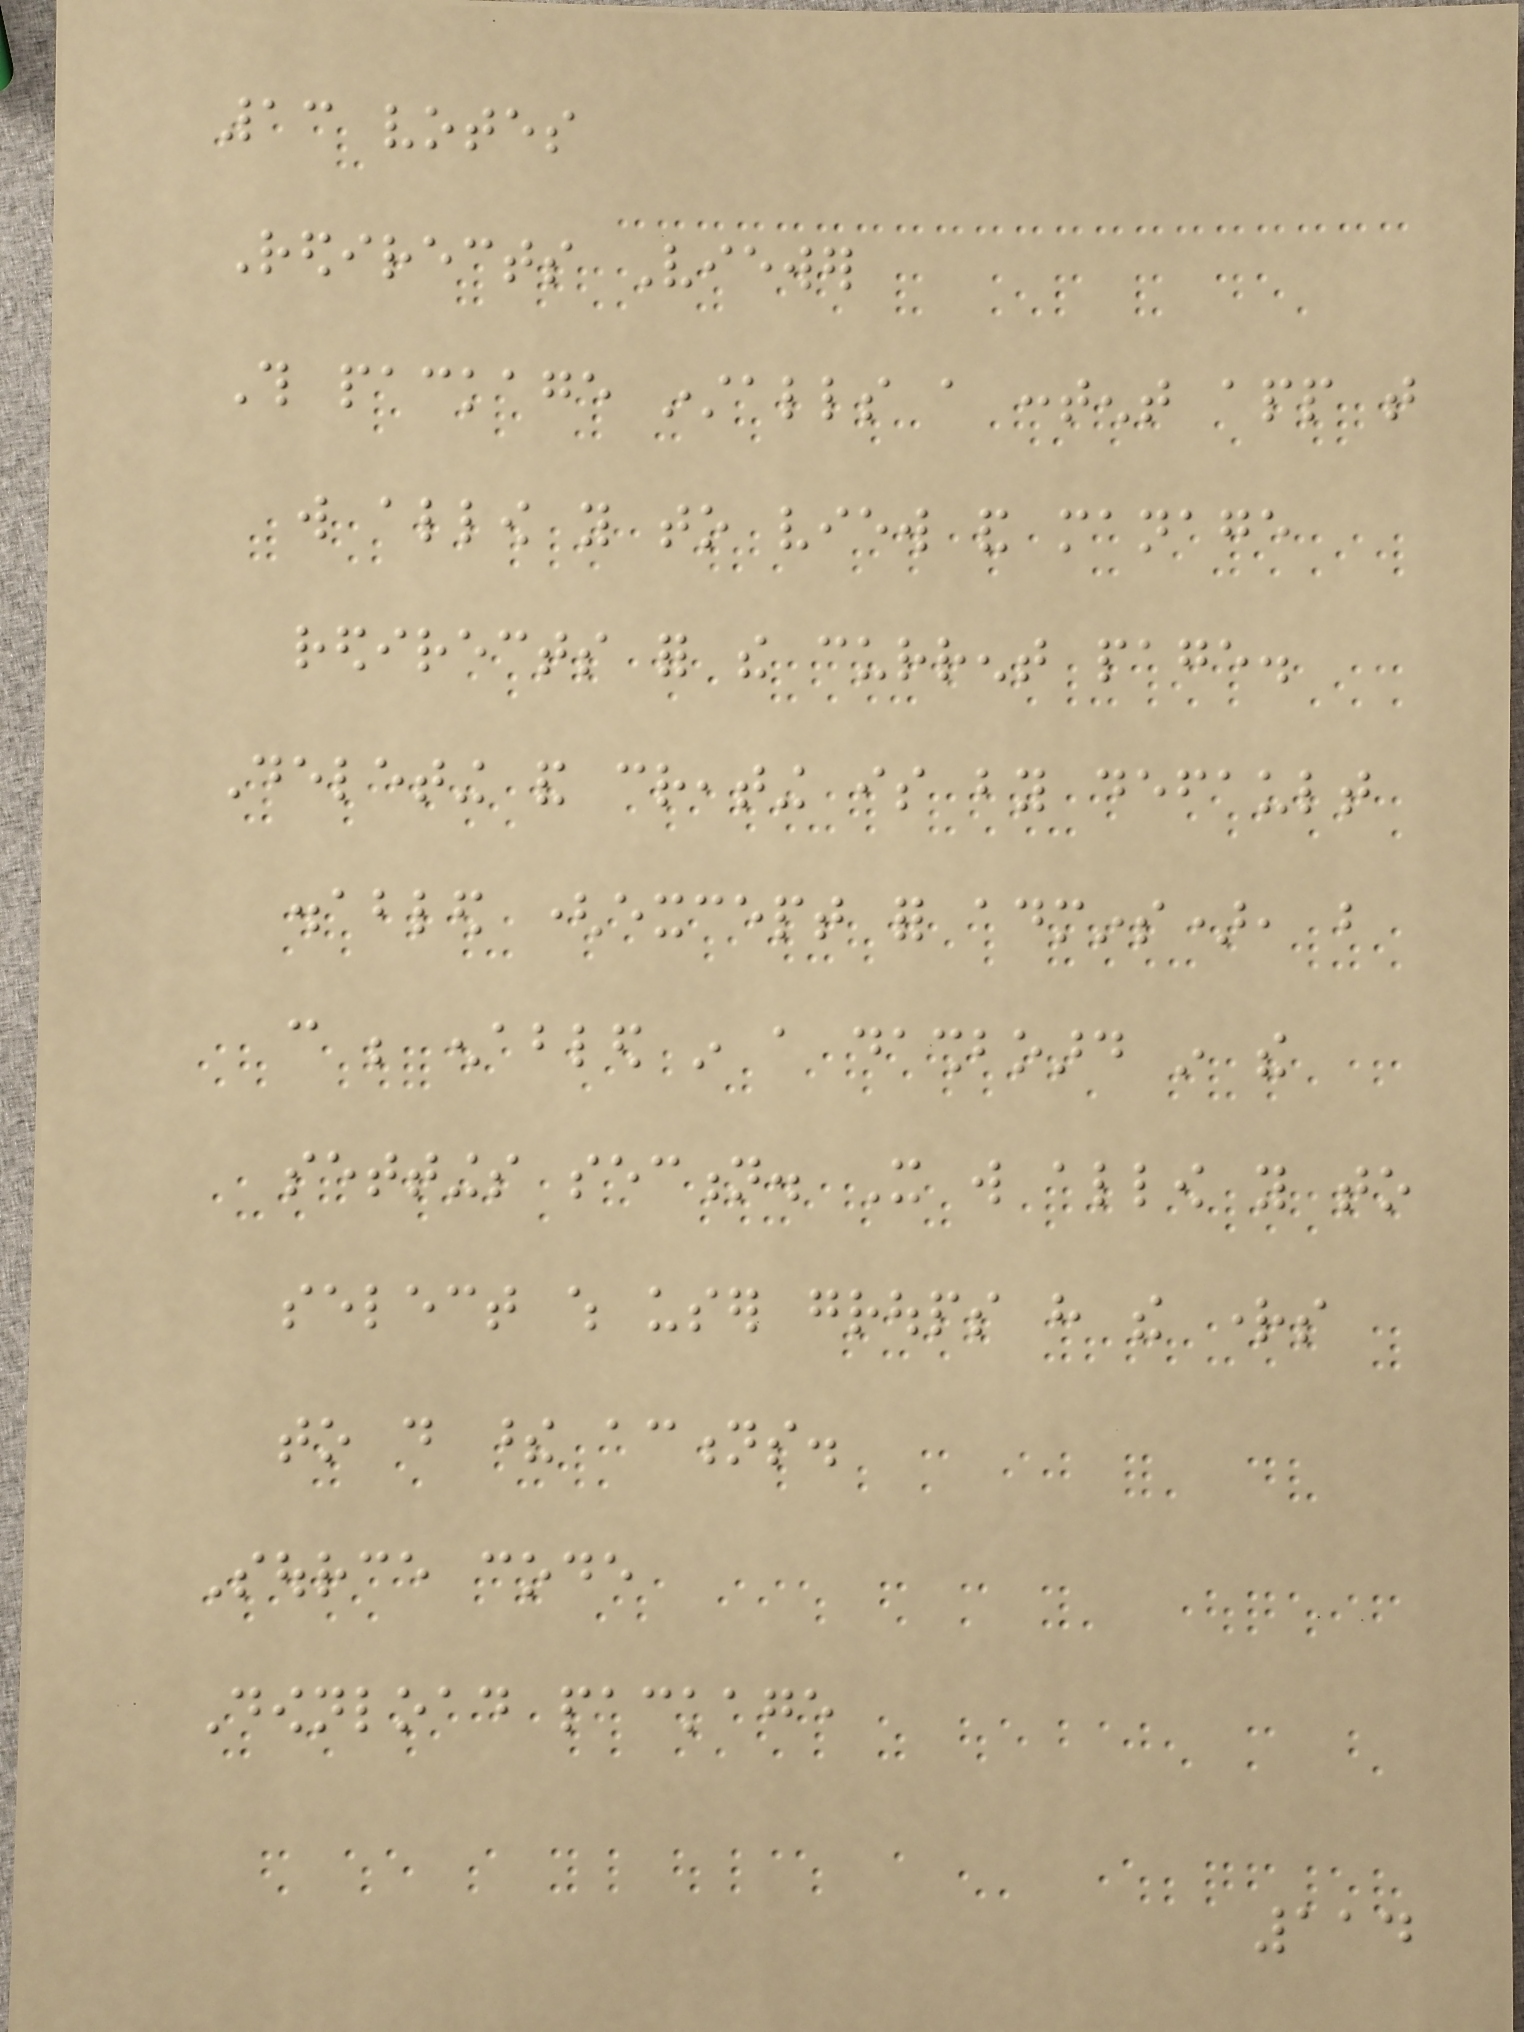13 votes
Redirects Viewer
This package installs a content app that
will allow you to view and manage
redirects for the current page.
Deleting and creating is by default
disabled (except for admins), but
can be enabled in a dashboard in the
settings section. It will allow you to
select which user groups have the rights
to do these actions.
Source code
Download package
114
